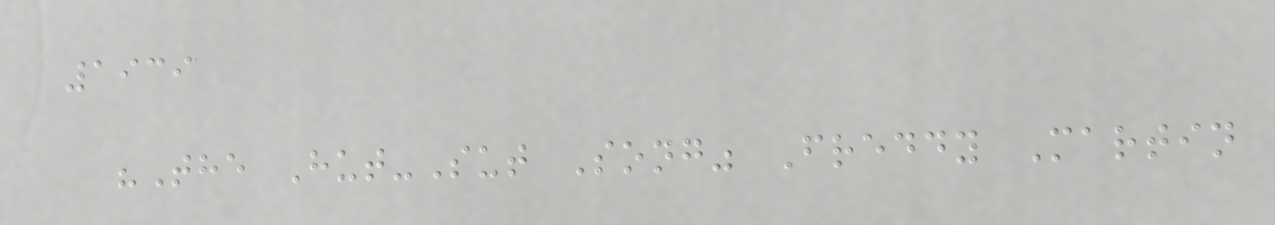1939
"The Hut-Sut Song" Freddy Martin
